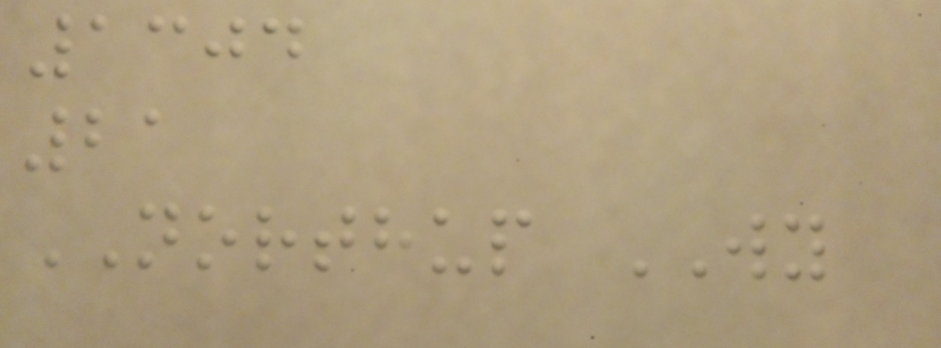1304
21
NORTHUP WY
